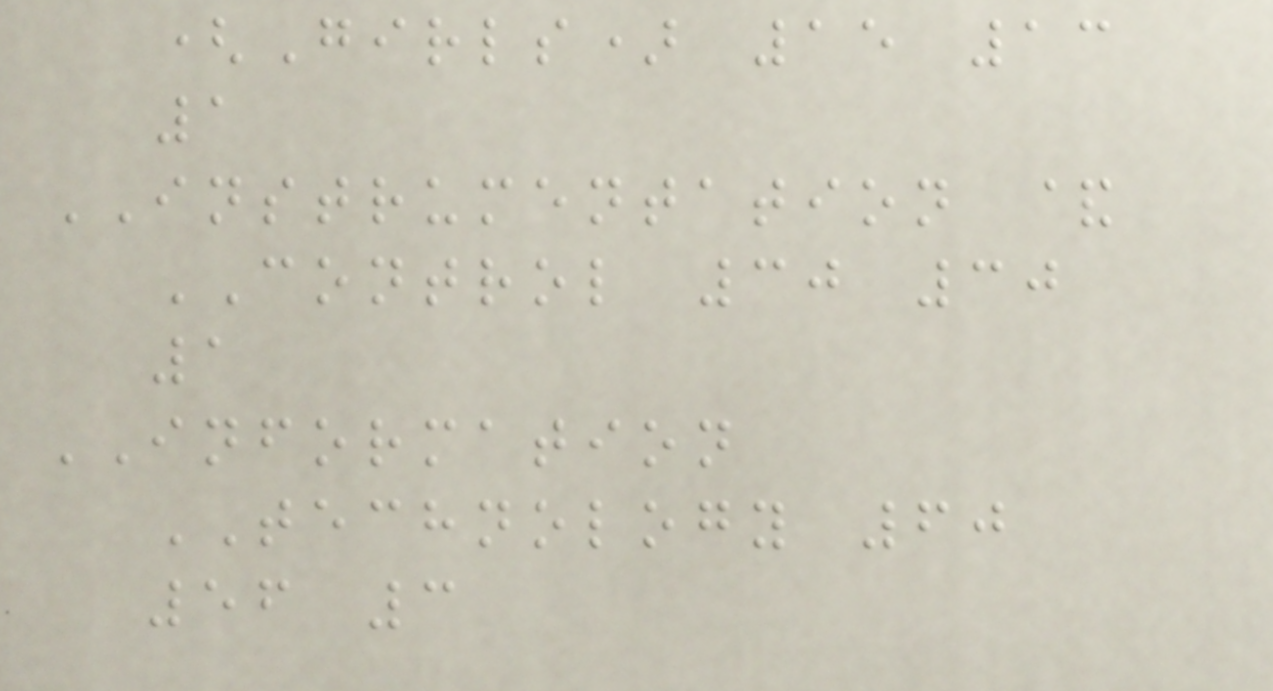(Girls) 15 13
1
INSTRUMENTATION &
CONTROL 30 30
1
INFORMATION
TECHNOLOGY 60
56 3
